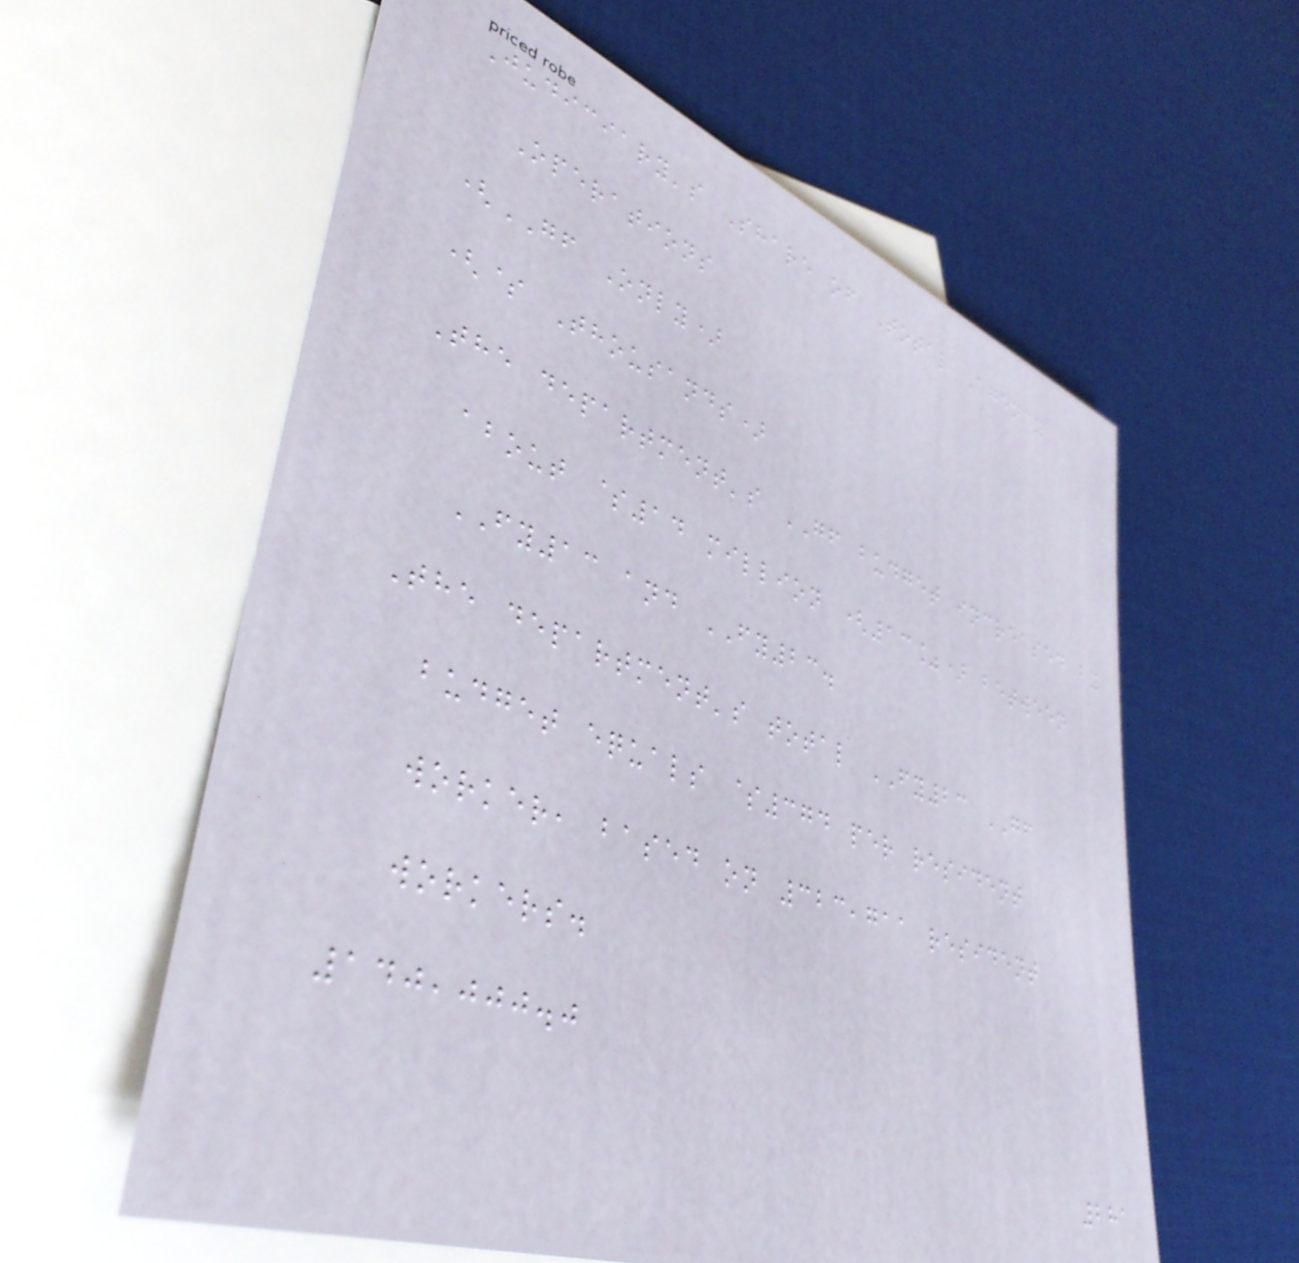Judiciary's Share of Total Agency
Operations
(GF Only)
($ Thousands)
The department's GF budget increased by
about $14 million (13%) between
FY13 and FY23.
The department's total FY23 GF
budget equals $374 per resident
worker, based on 323,711 resident
workers.
140,000.0
281
